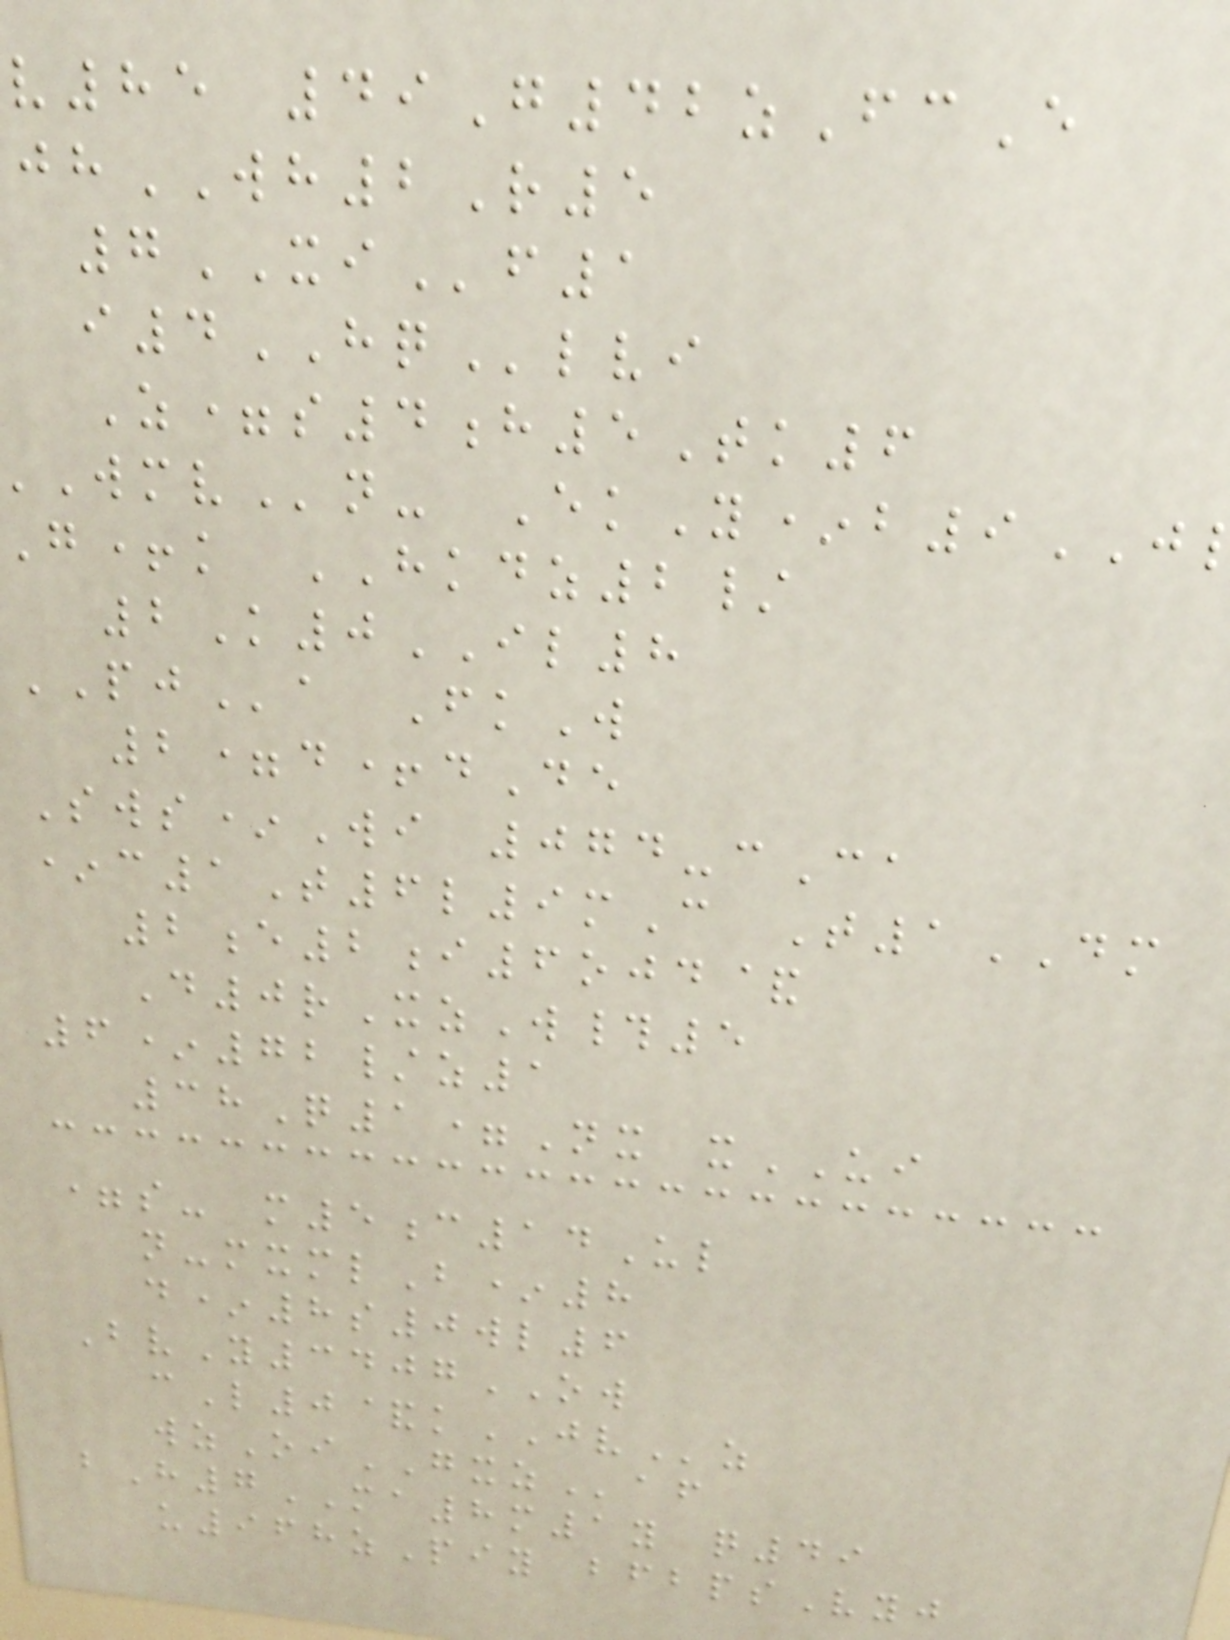v85 49G42zFcE
WH2R5
7XIf1
i4HQlvi
Z=s4h5Tk6
n- EkY*b9
g+k HKDZ2/
2K0IL8
PJa FkW
2=d+dDe
Sws*Wi 074-cCa
*c1T6l9mC T1DM
2e2i6ojd&
D0rXzW#5
6*72/z1
38Q1=Nx xUI
=s- m5c14Ul
n-mxmlB*8
d*8s0wl6
BvY3407OW
cL0&kJVz
wzOiGXZaf
bH7MA8m1y q49
u968zPiy bfbpsVyj
